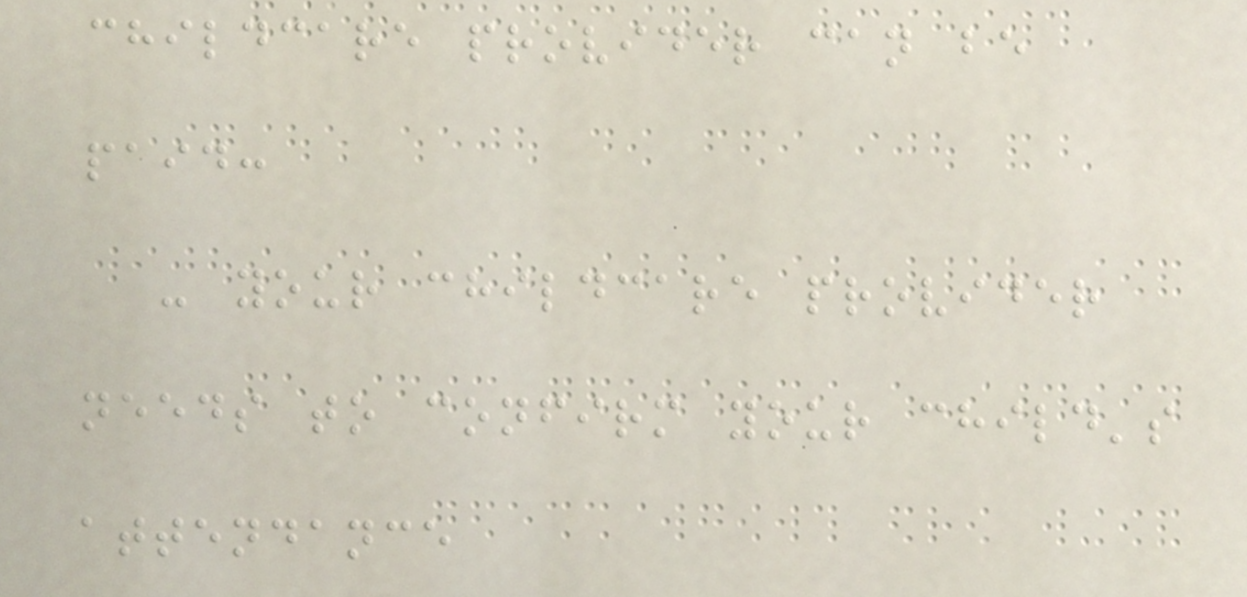childcare provider can be
paid:
- your childcare provider
needs to confirm your child's
attendance
